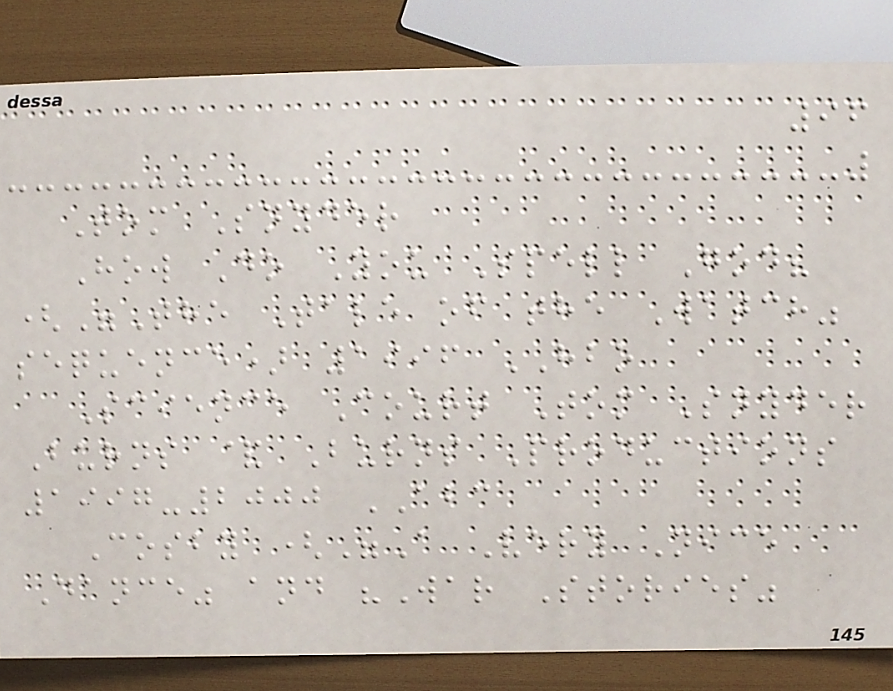96
Tom Snyder
How Do You Spell God?
("The Tale of the Watch"
sequence) 1996 HBO
Science Court Tom Snyder
Burns & Burns Productions
1997-2000 ABC
Cosby ("A Very Nice
Dance" and "War Stories"
